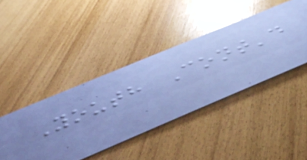Youth Cont'd
